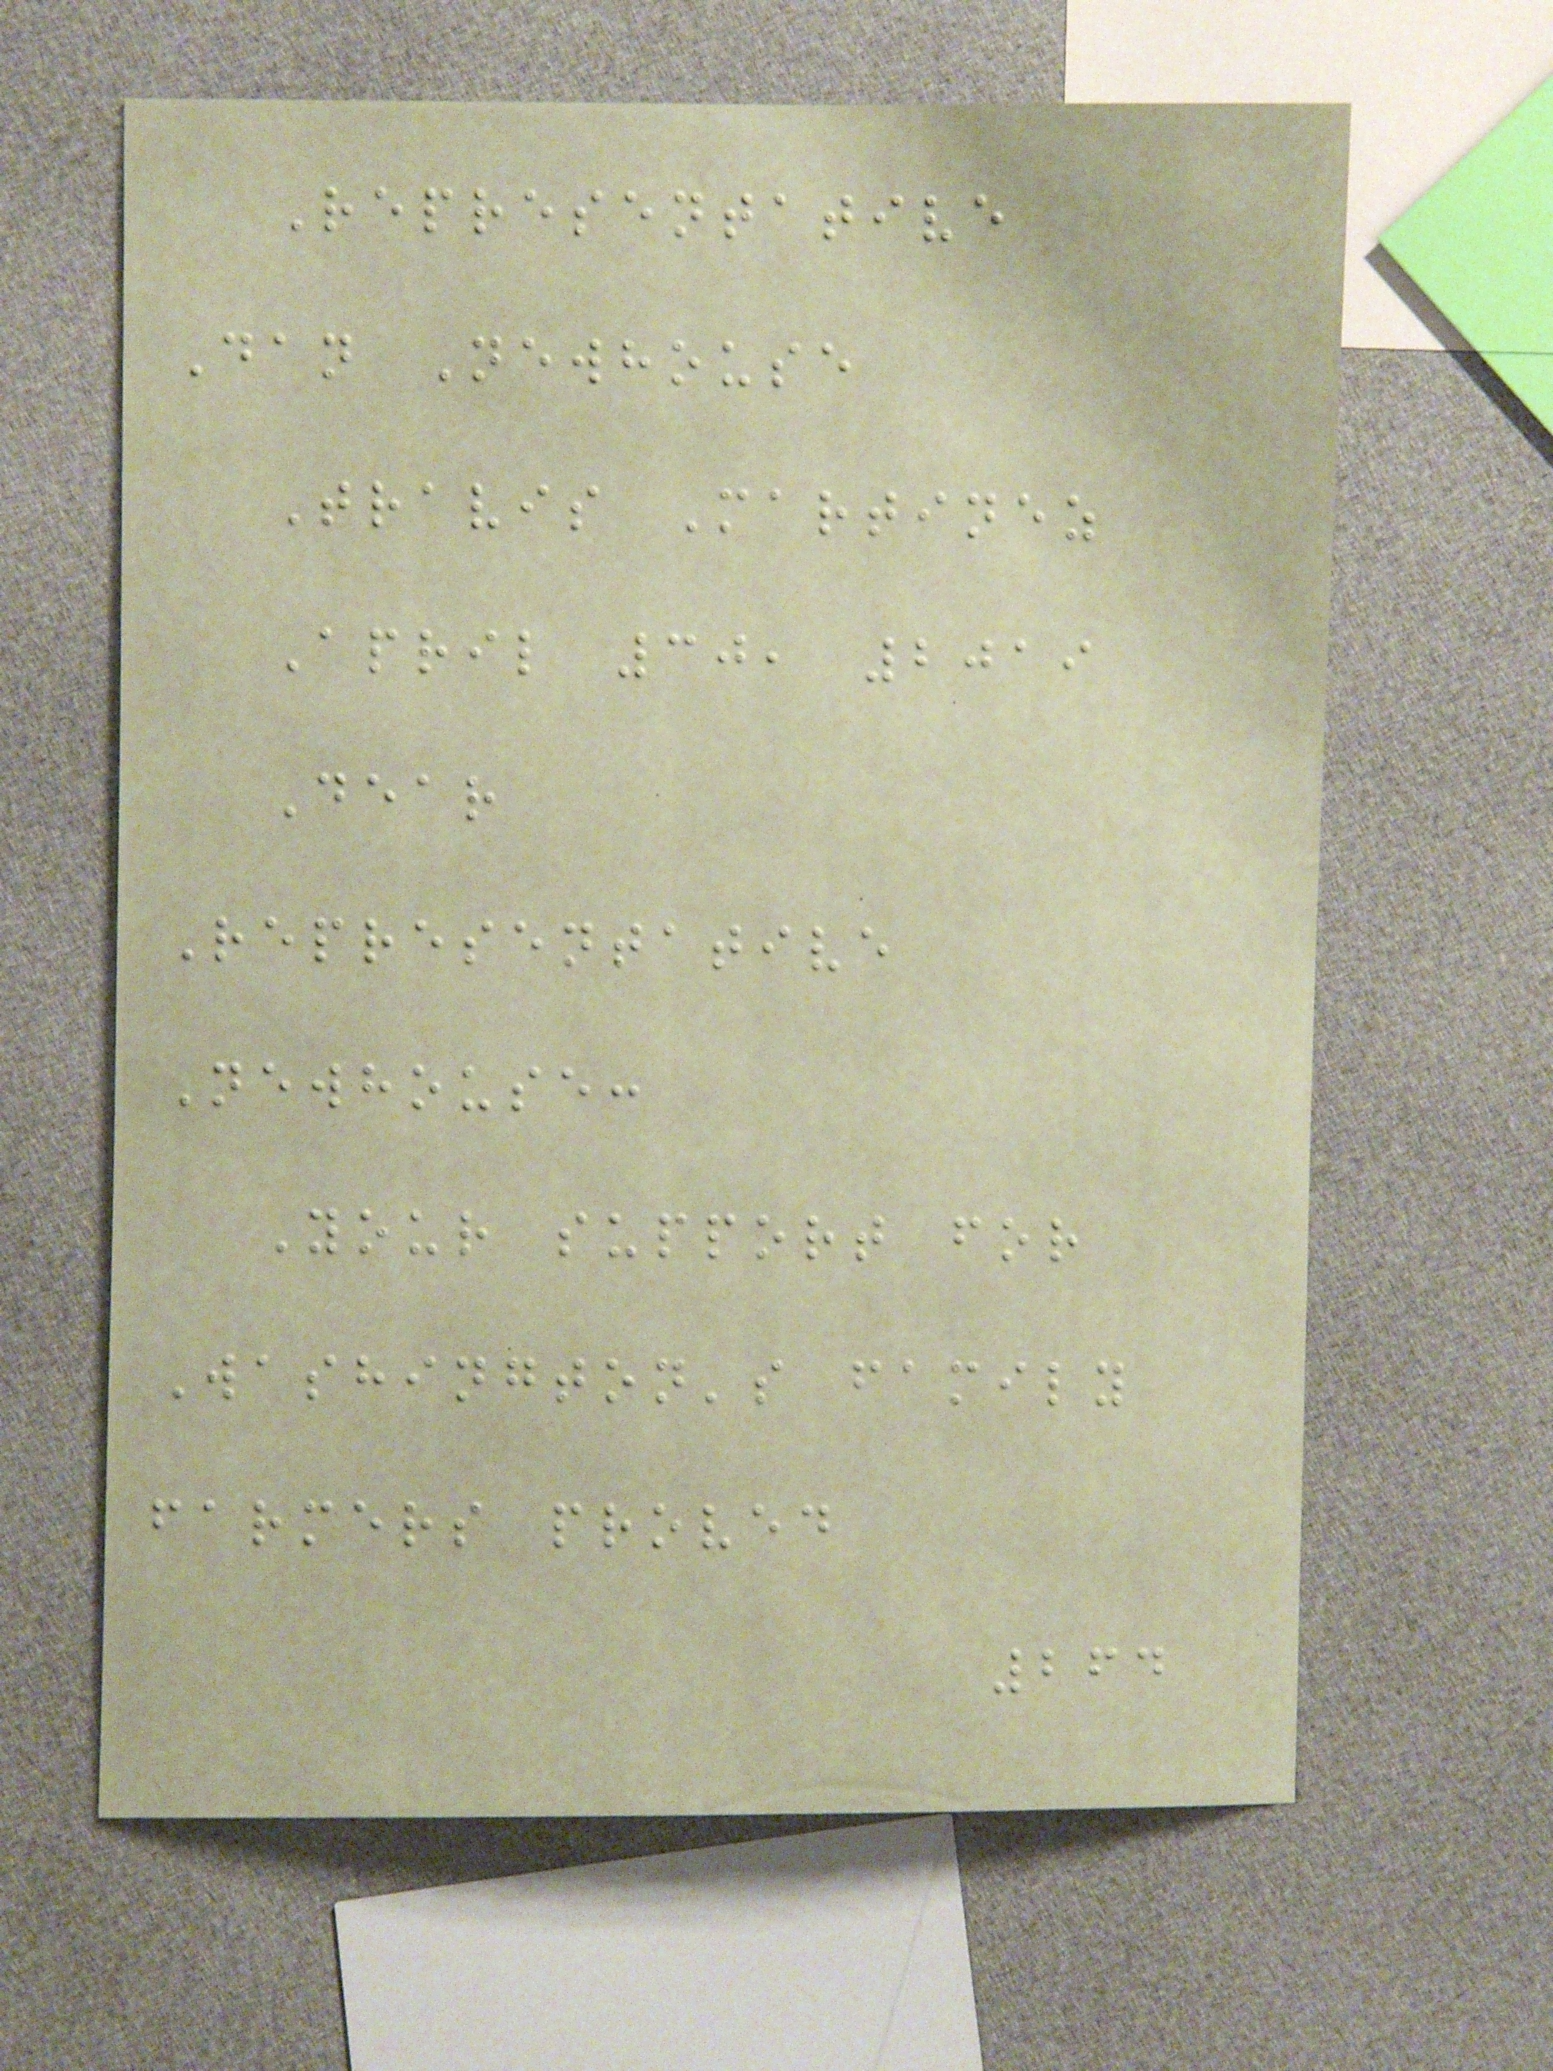Representative
Dan Newhouse
Travis Martinez
April 30, 2019
Dear
Representative
Newhouse:
Your support for
Washington's family
farmers proved
264
